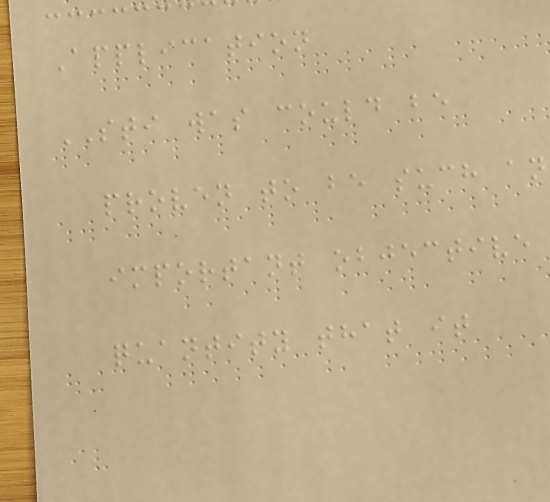Application
STI was could be
proven to be such an
important objective
quantity that it
